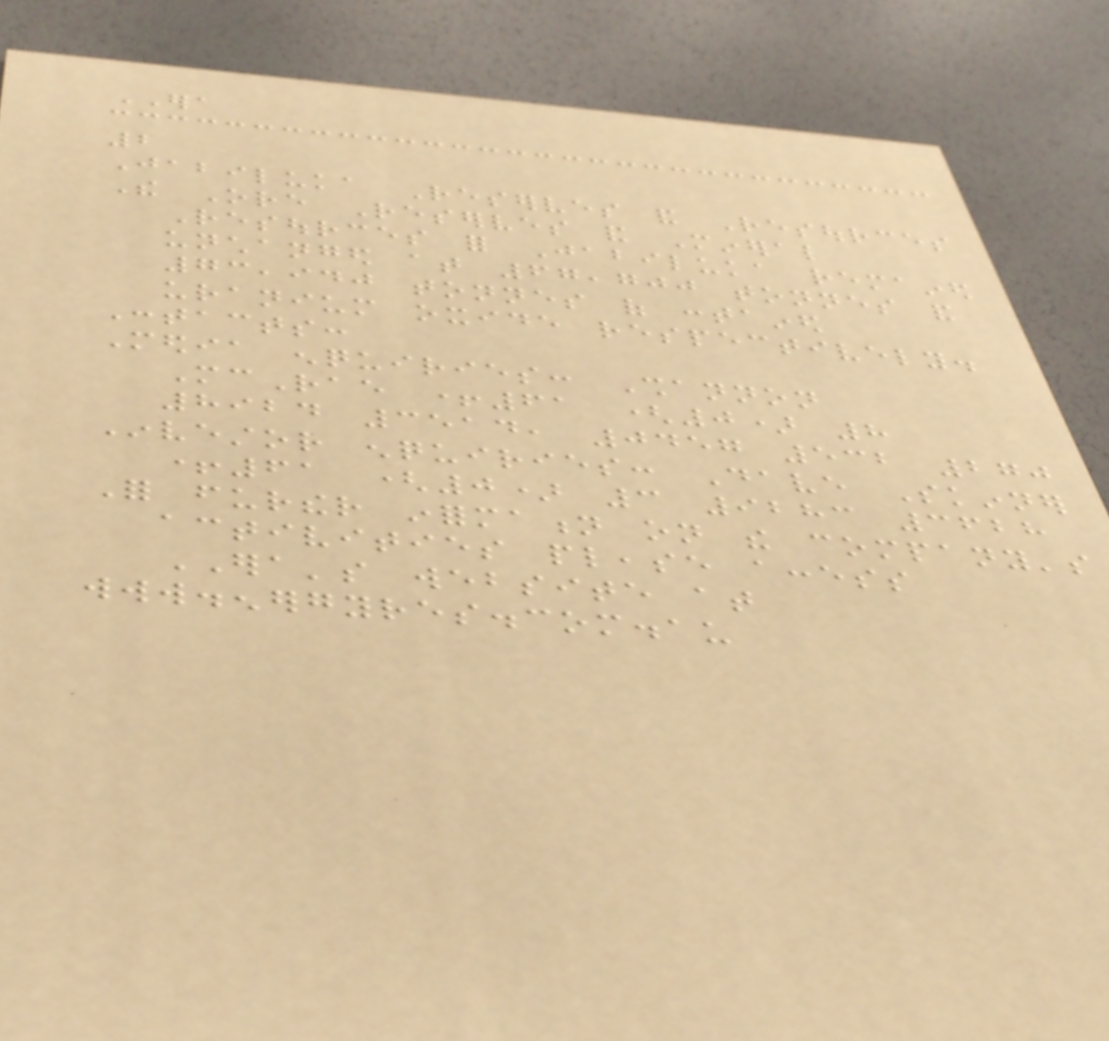ERA
2
Jabiluka Reserves and Resources
The Ore Reserves and Mineral
Resources for Jabiluka remained
unchanged at 67,700 tonnes and
73,940 tonnes of contained
uranium oxide respectively.
Contacts:
Media enquiries: Shannon
McRae +61 (0) 8
8924 3514, 0457 532 270
Investor enquiries: Dave Skinner
+61 (0) 3 9283 3628
For further information on the company's
activities please access
ERA's website at
www.energyres.com.au
